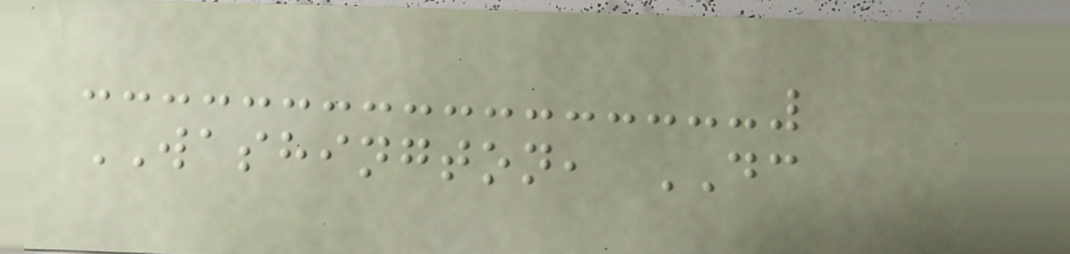WASHINGTON, DC
